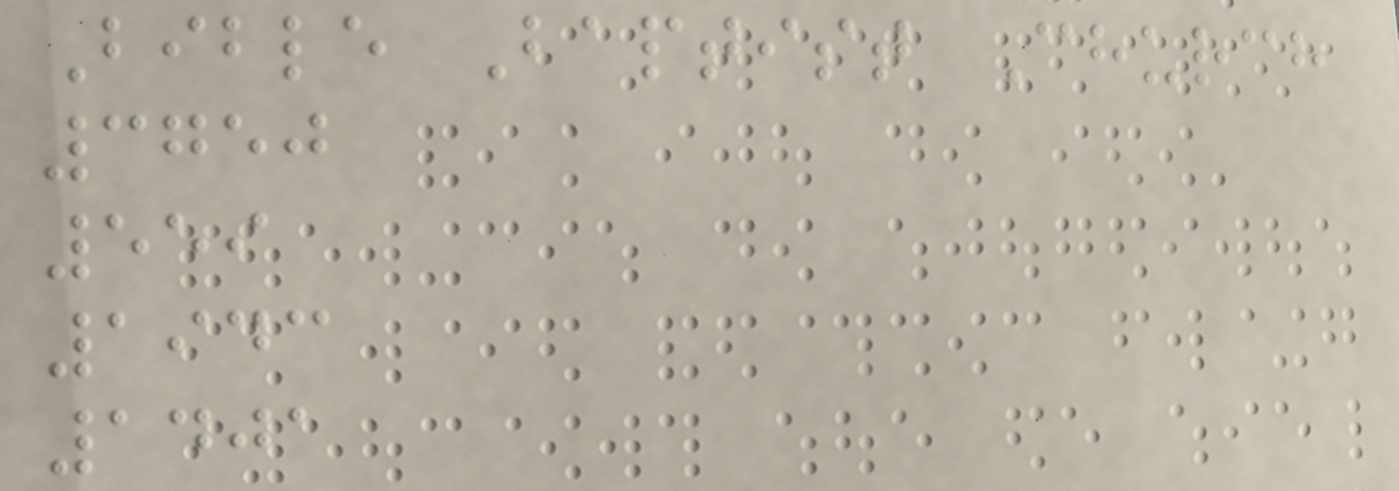Bible Baptist Church
3750
559
1943
1401
